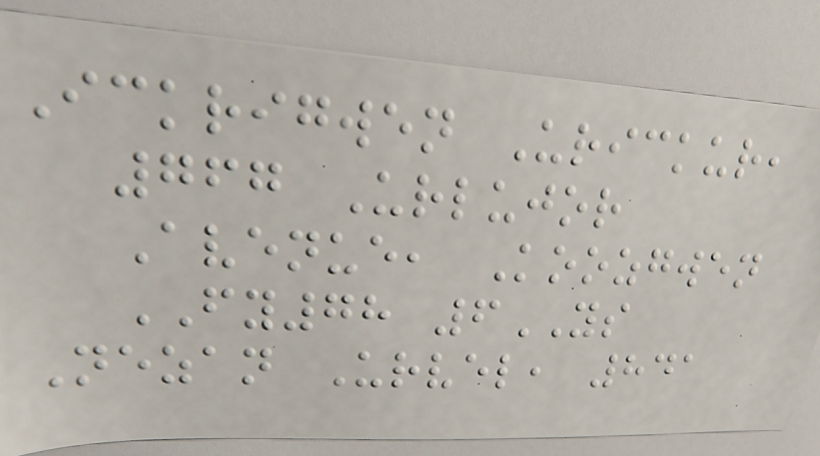Ickrigwen Urickur,
767 Urlujor
Avenue, Koozgwen
FY78 6YS
Nezan Urvel, 841
